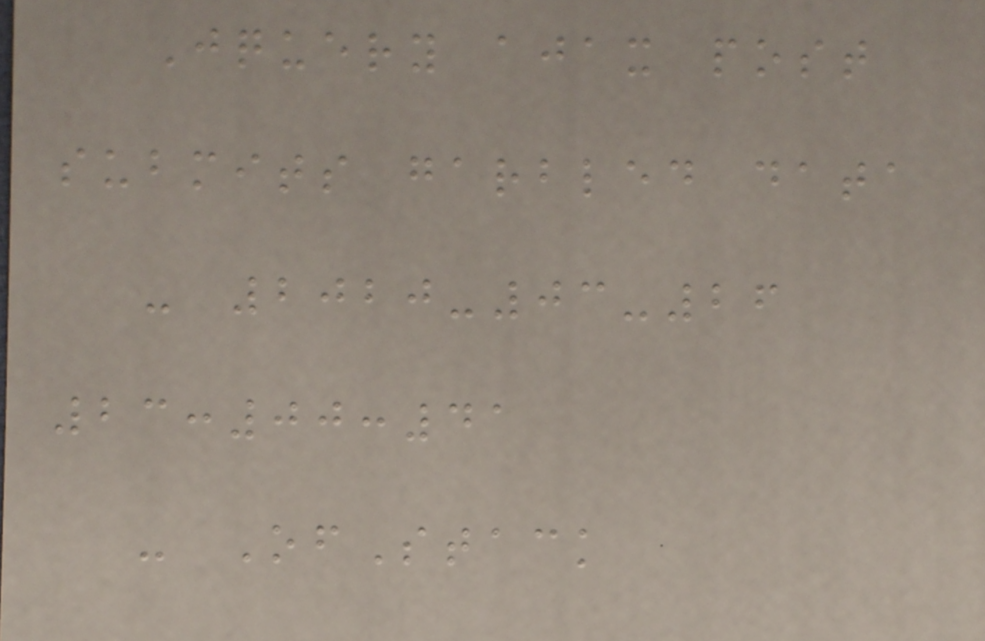Jquery ajax post
submits garbled data
- 2020-03-26
23:00:41
- OfStack
